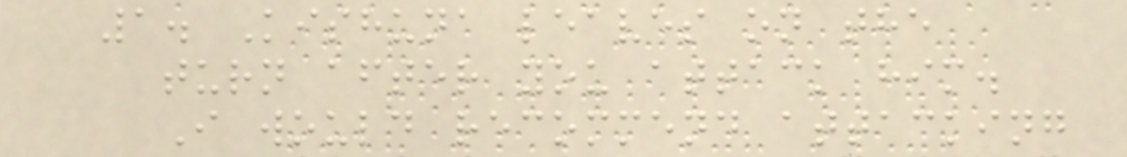1. Kishuna leaves on the
turn after you attack him.
I would recommend attacking
